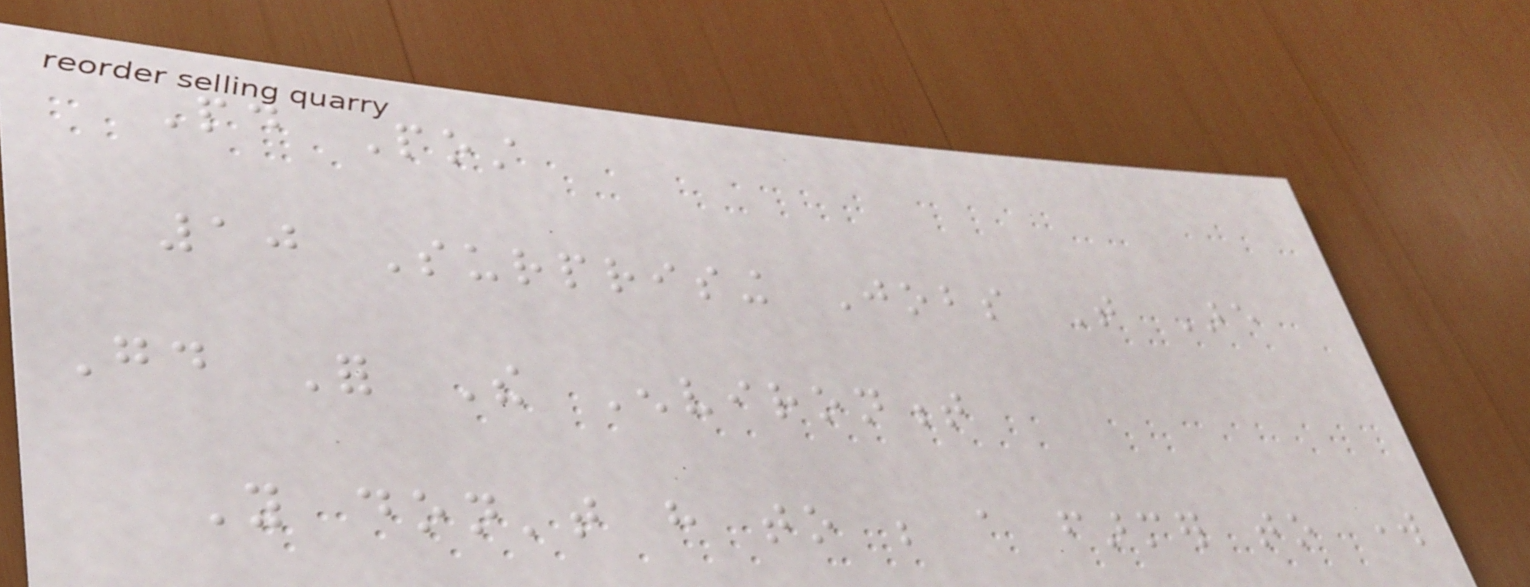Paid Post
10 Surprising Jobs That Are
Good For The Environment
You don't have to be a farmer to work
